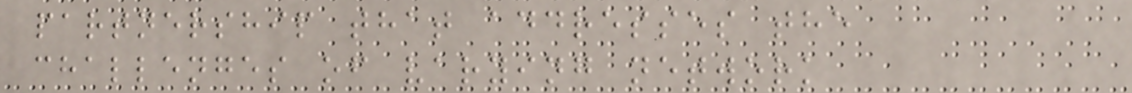partnership that addresses the
challenges of varying network
